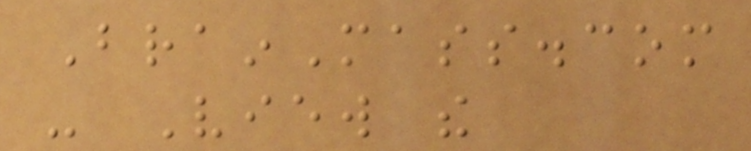BrainMass.com
- View the
